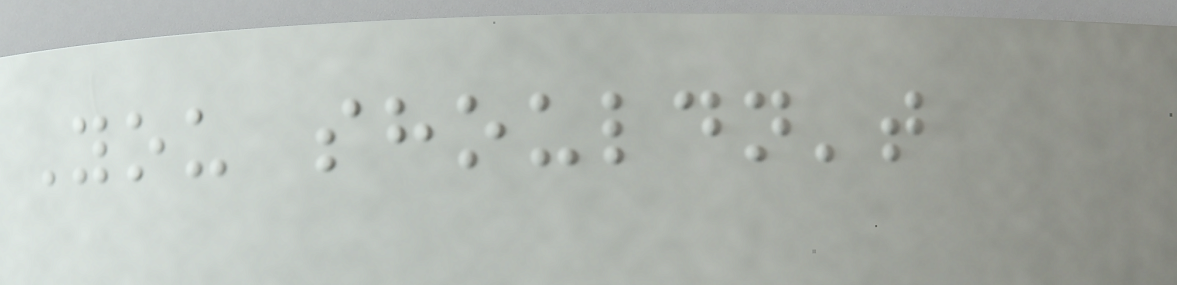You shouldn't
